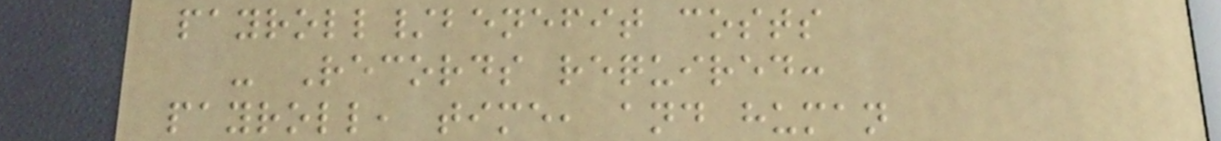payroll/benefit costs
- Records required:
payroll, time, and human
